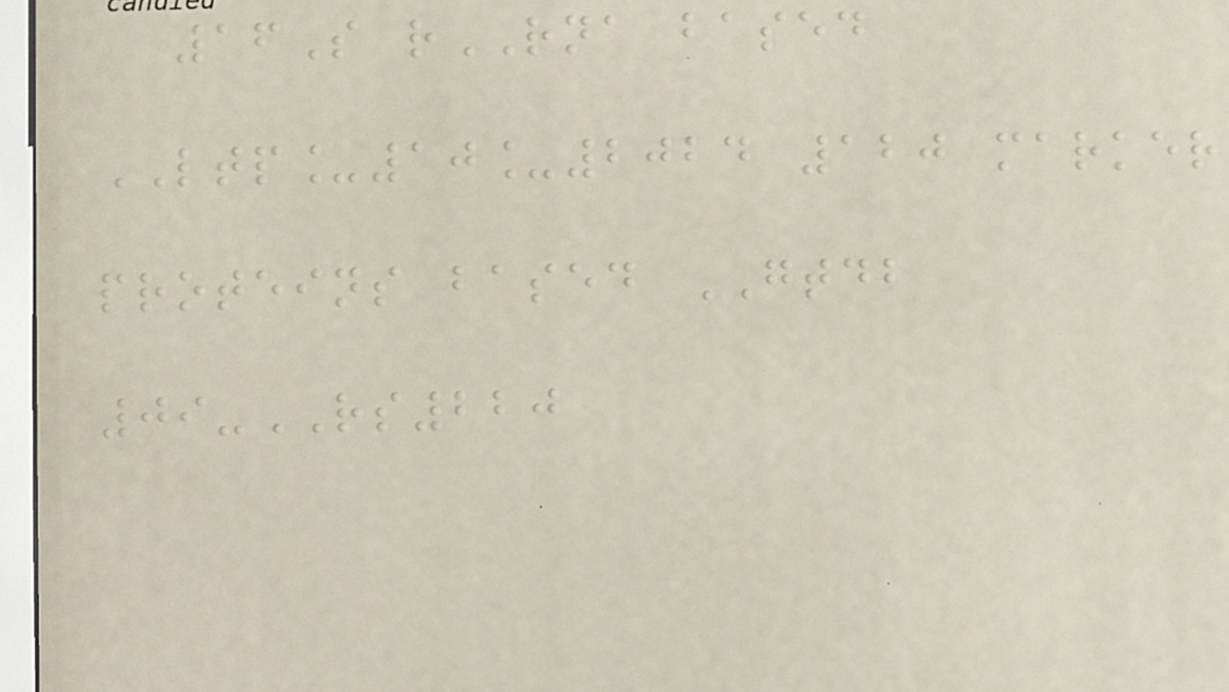16S rRNA based
LTP_10_2024 120 marker
proteins based GTDB
09-RS220
